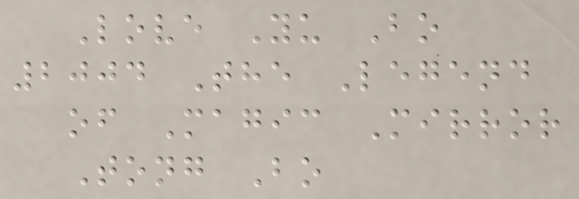Love Yu Bo
2004 The Legend
of Magic Mirror
Tong Bo
